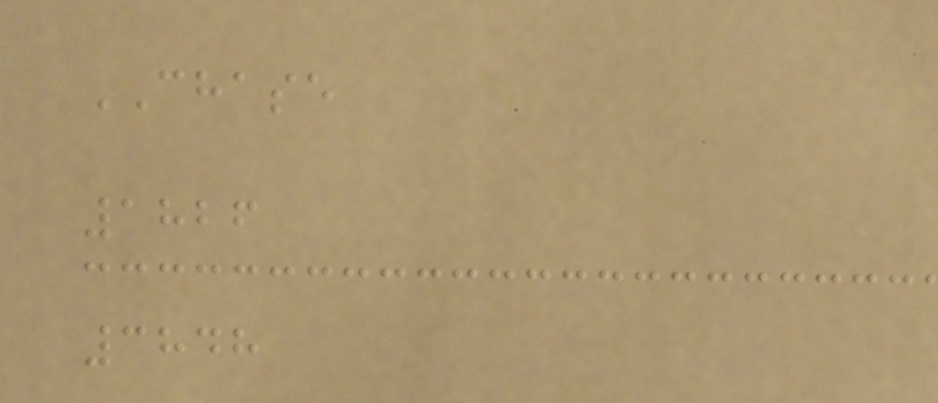CHASE
1826
3848
